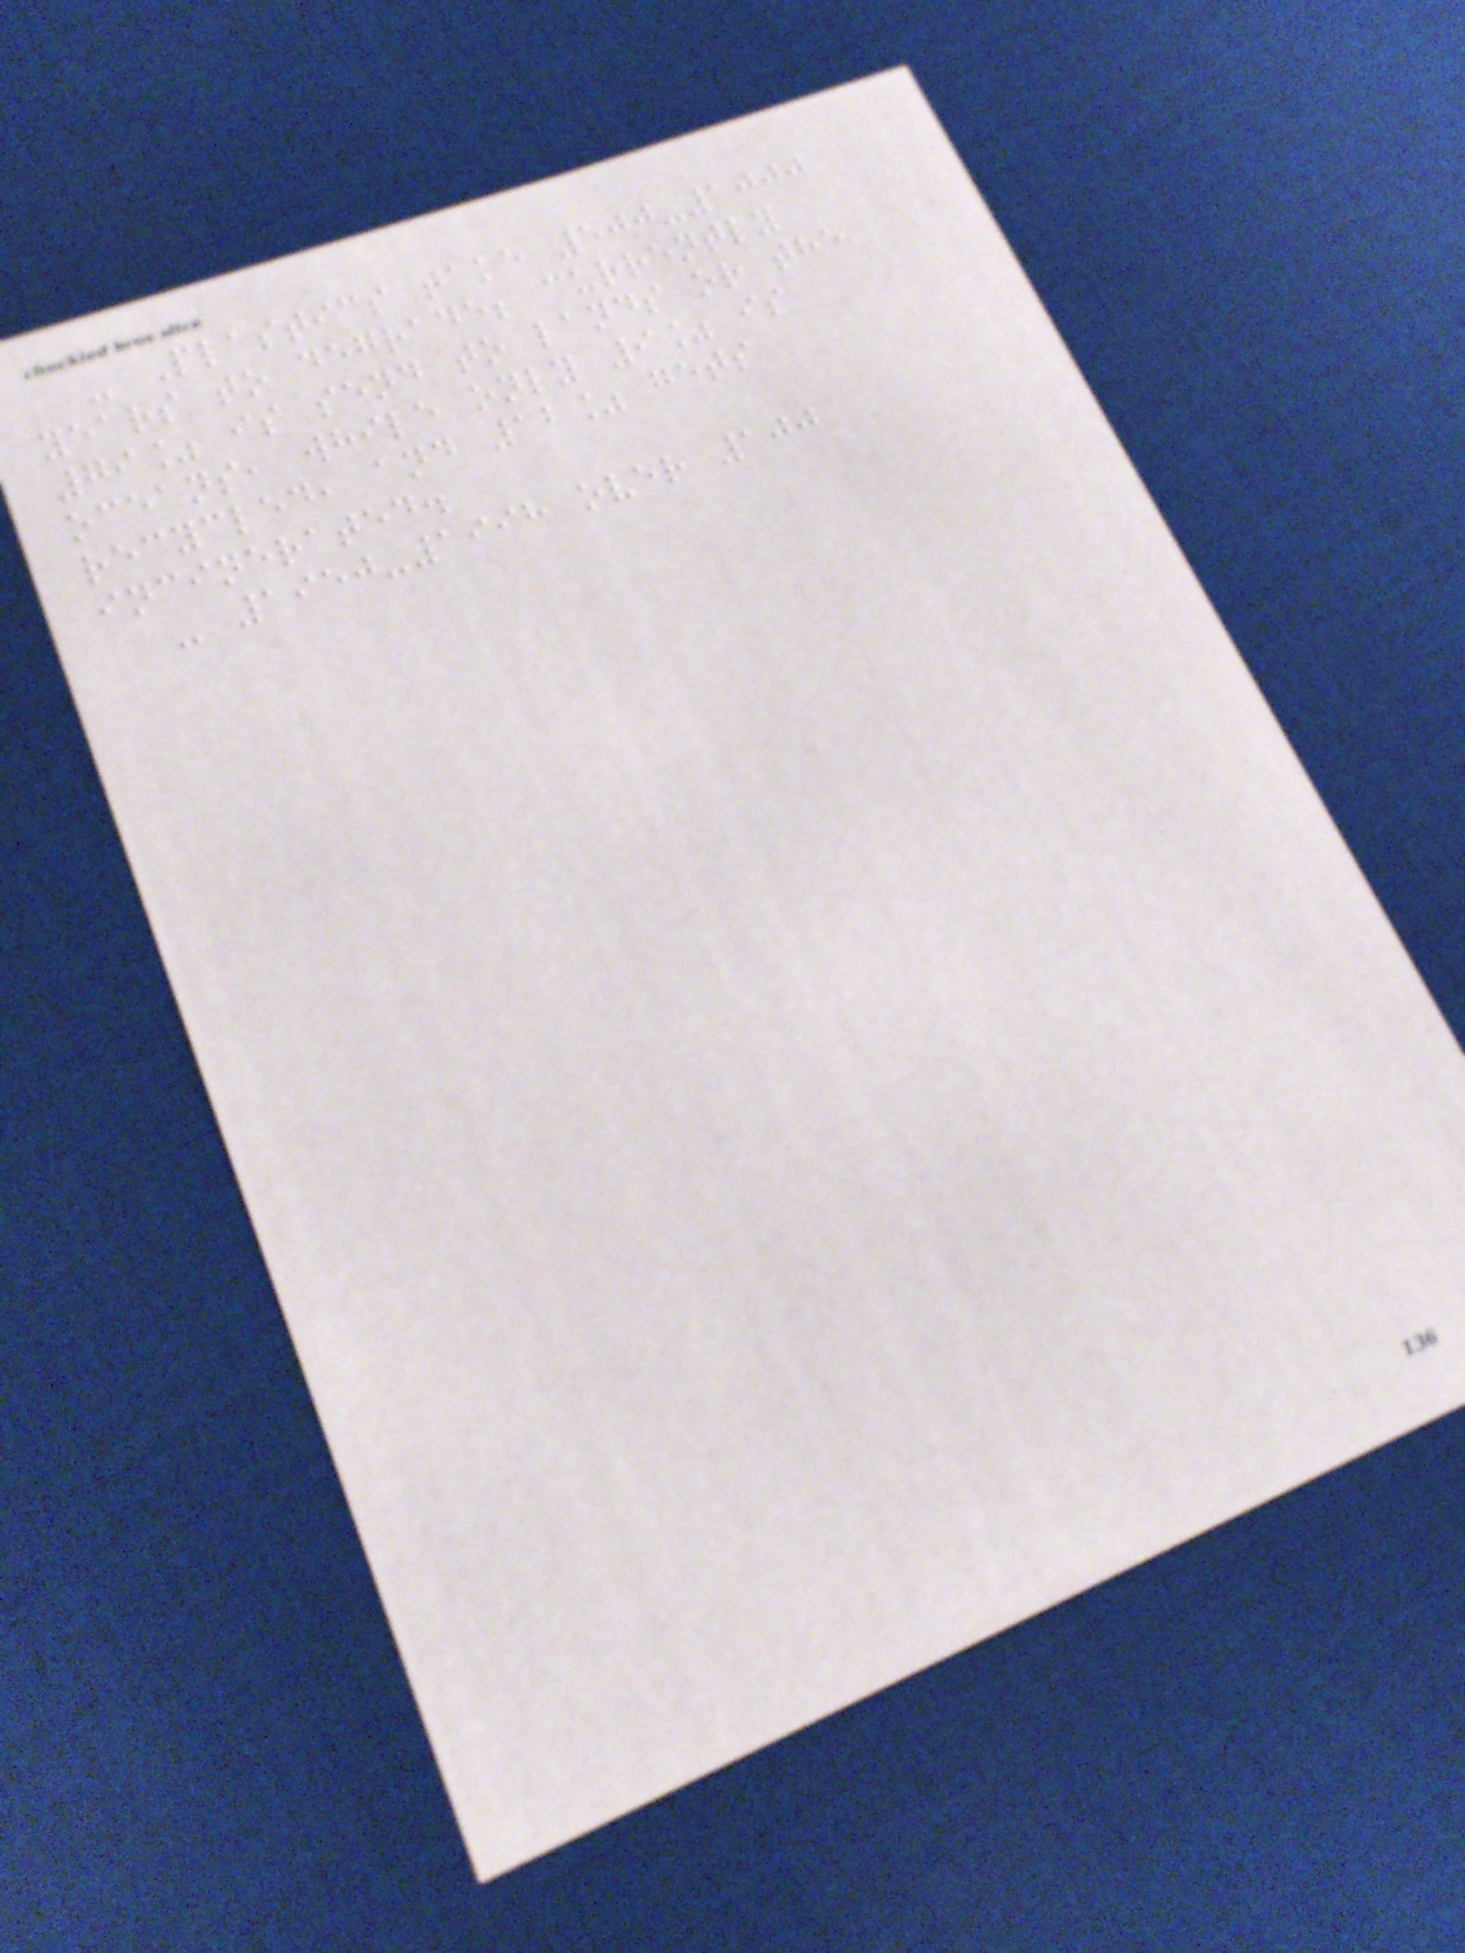- Plastics take 500-1000
years to degrade; currently
79% is send to lands or the
oceans, while only 9% is
recycled, and 12% gets
incinerated.
- 1950-1998 over 100
